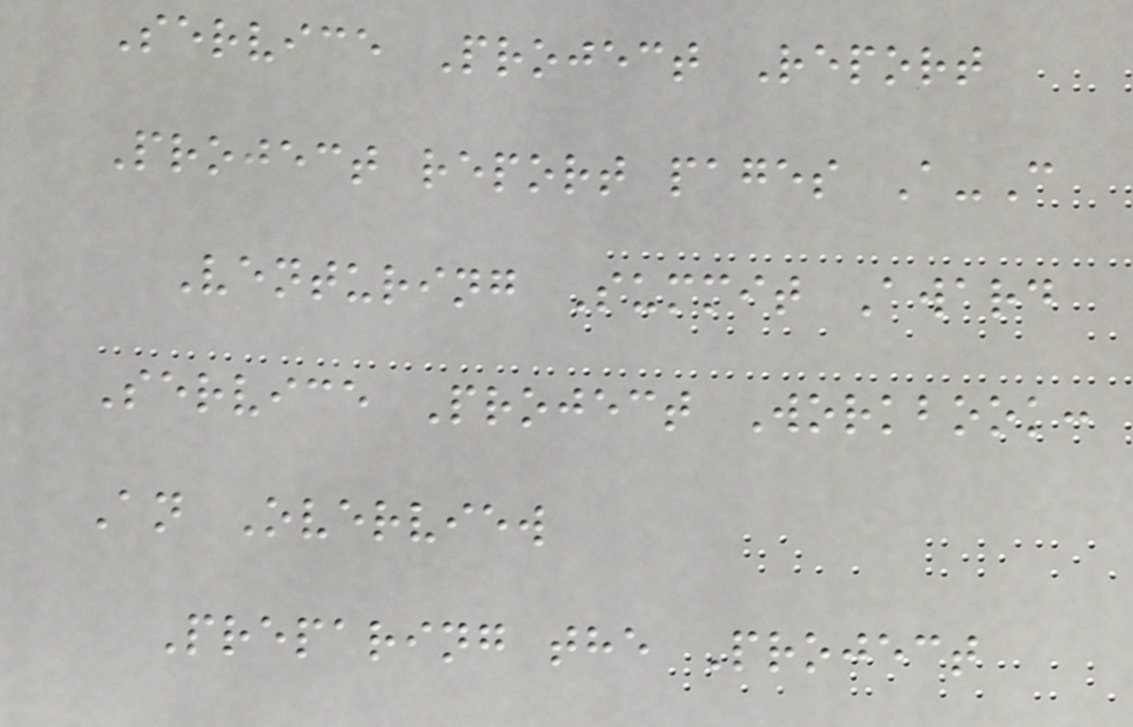Service Project Report
Project report pages A-C
Venturing Summit Award
Service Project Workbook:
An Overview
Preparing the Project
